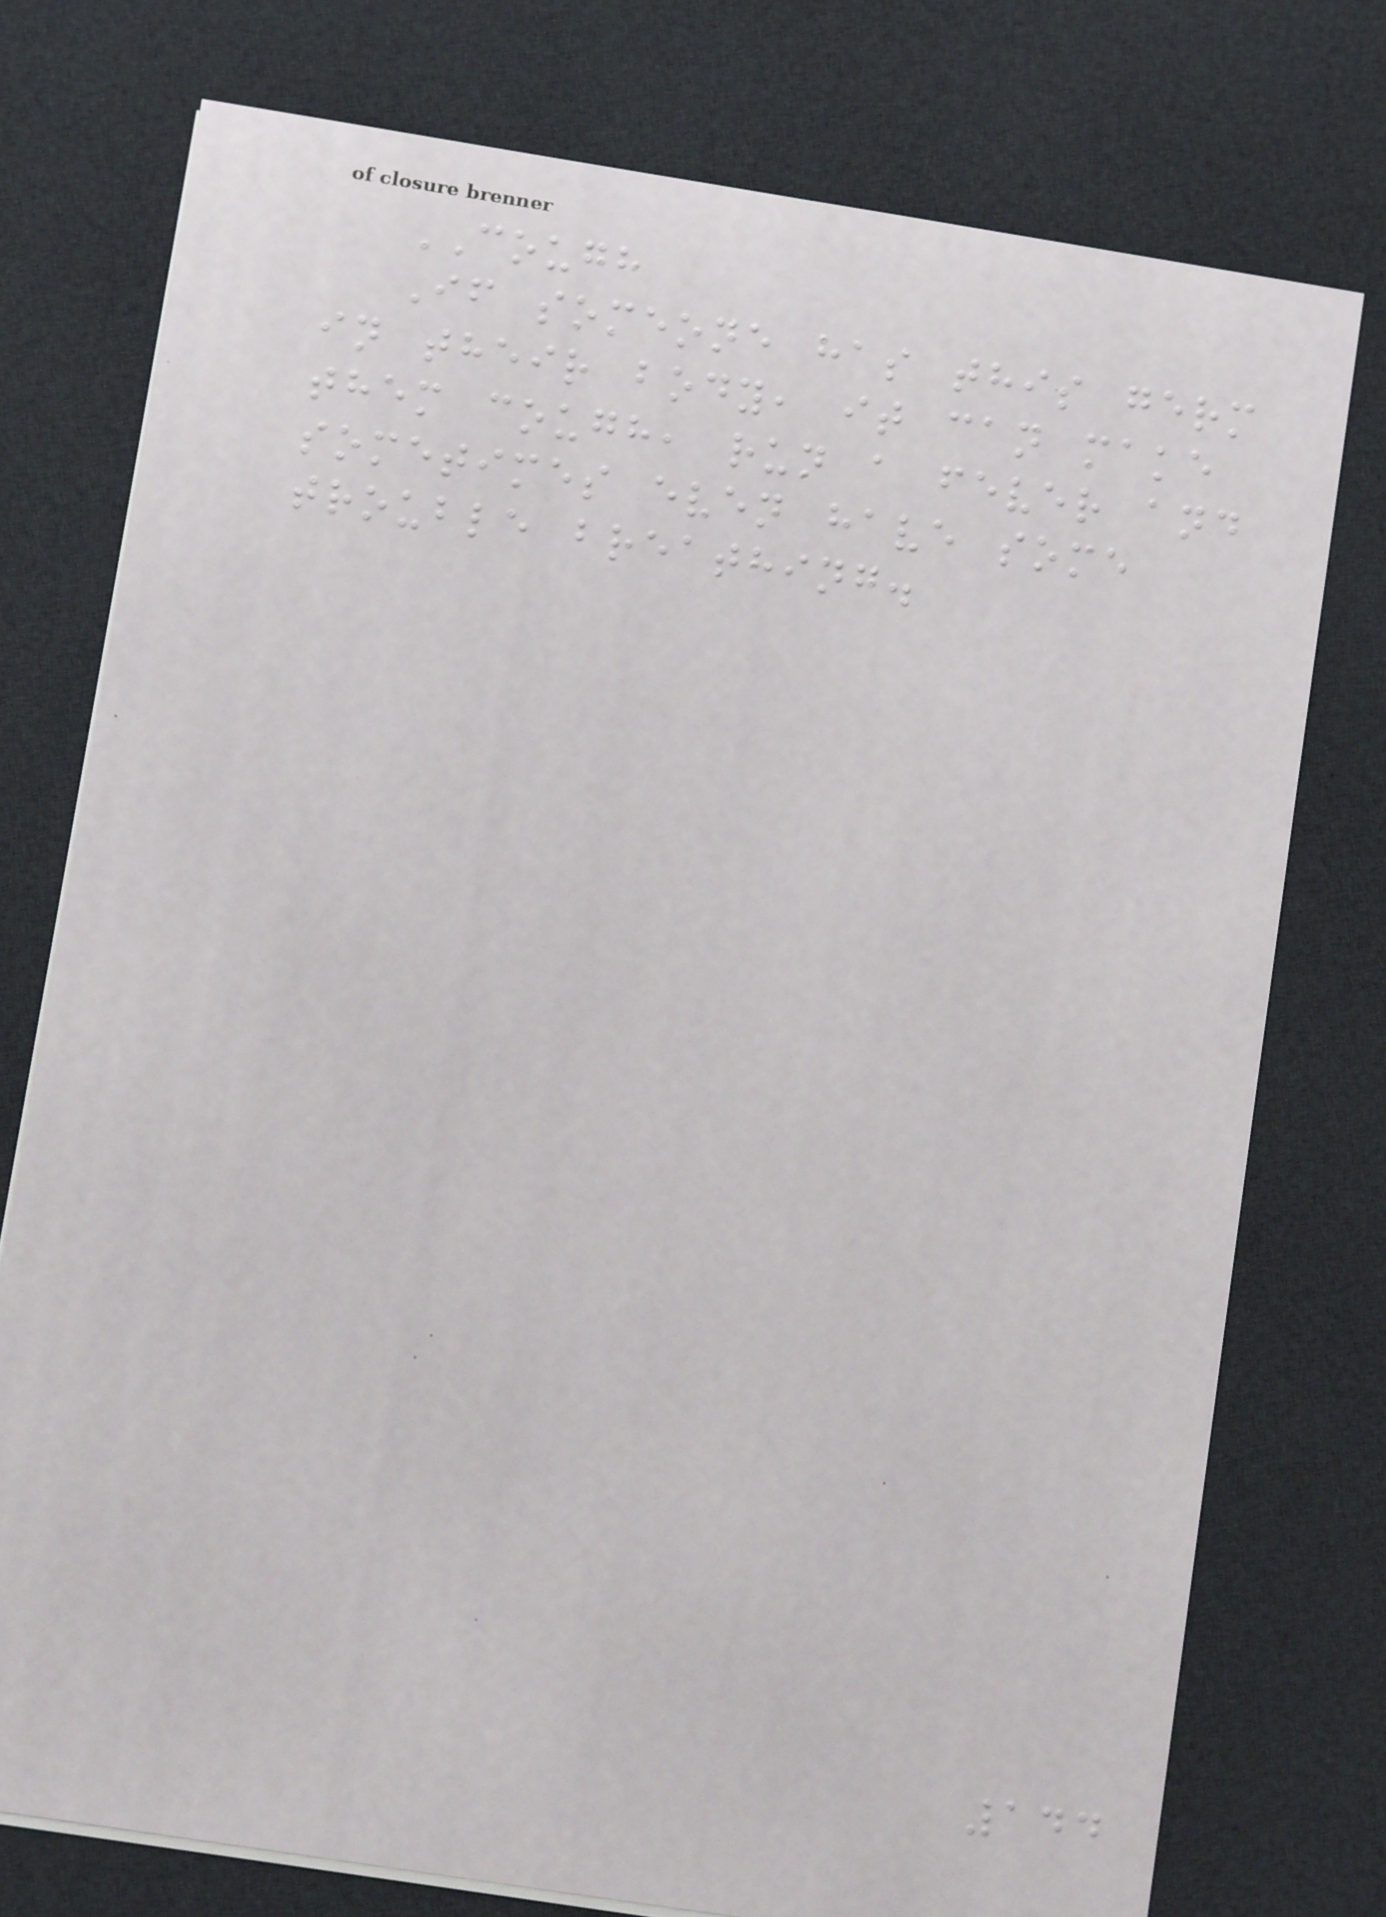COUGH
If someone has this germ
in their body, it can make
them cough, run a fever and
sometimes even have some
trouble breathing.
144
